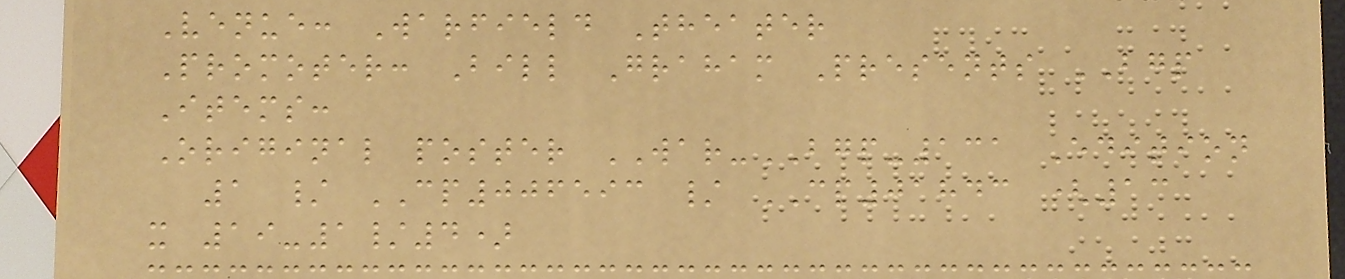Venue: Warfield Theater
Promoter: Bill Graham Presents BGP
Items:
Original poster WAR-BGP-131 Edition
1 / CP006593 / CP01843 (13
x 19-1/4)
